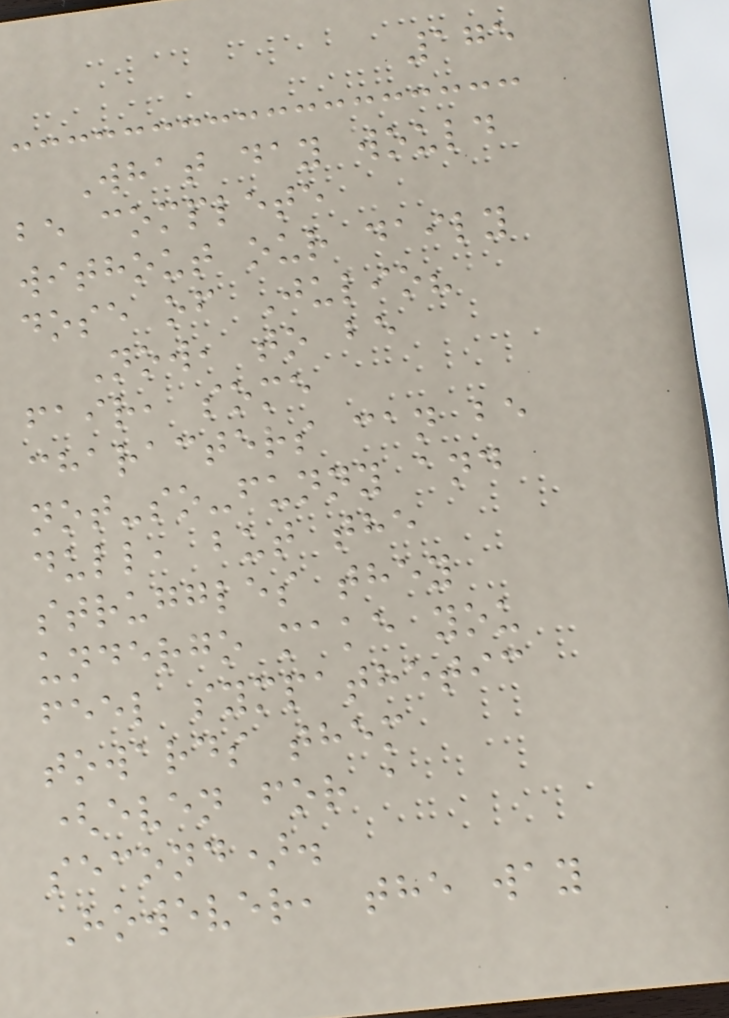175
What day would
be complete
without our daily
dose of Julio?
Now, to be
fair, some
characters can be
not-so-funny and
dull, but the
struggles they
undergo make you
feel sympathetic
towards them
(even for a
second).
However, the way
